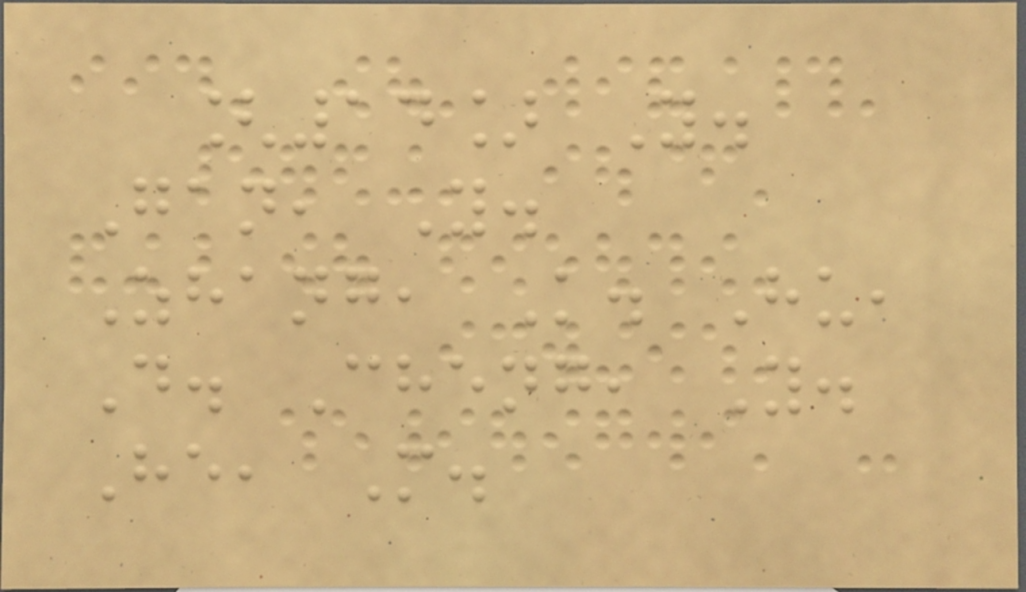[14] Y.
Gan, Y.
Zhang, K. Hu,
D. Cheng, Y.
He, M.
